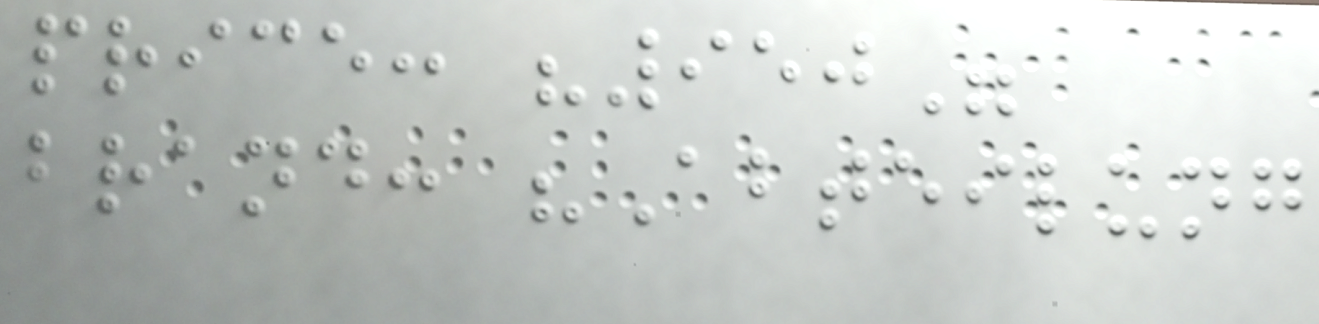price: "950"
brand: "Abteilung
